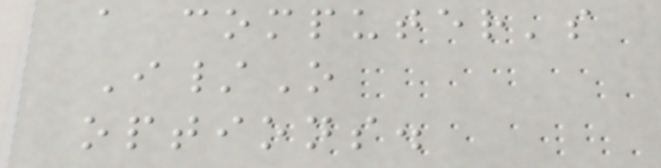a computer's
I/O
options.
